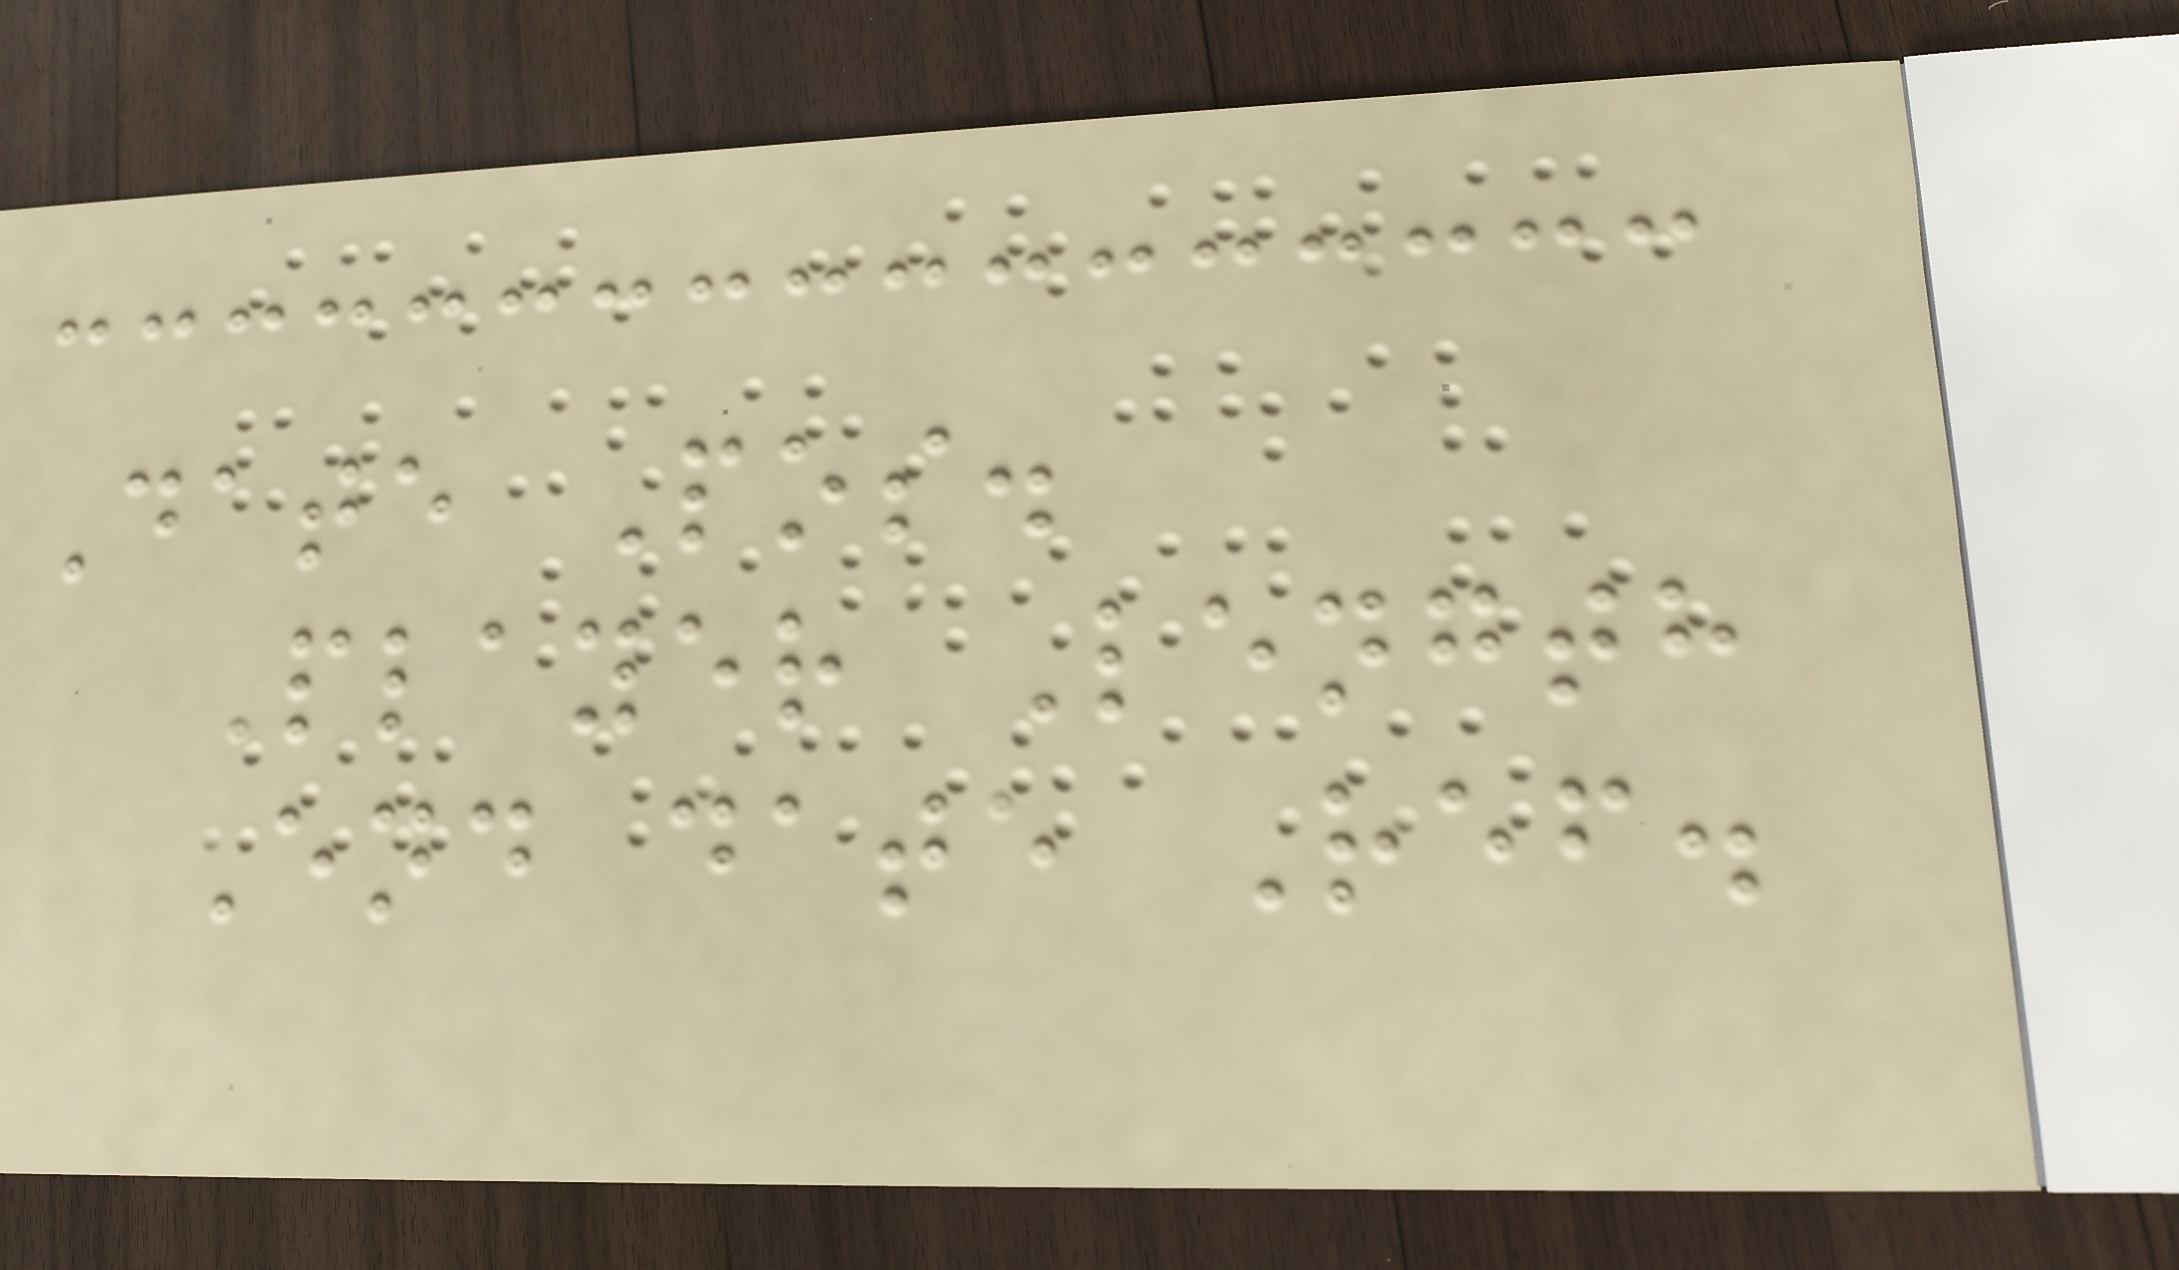Date Pos.
Player Length
End date Ref.
